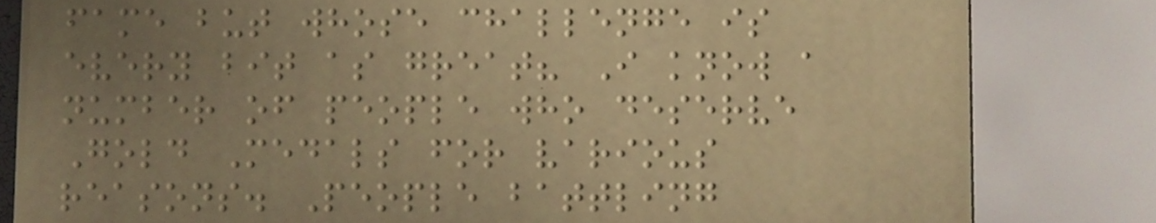fame but whose challenge is
every bit as great? I know a
number of people who deserve
Gold Medals for various
reasons. People battling
